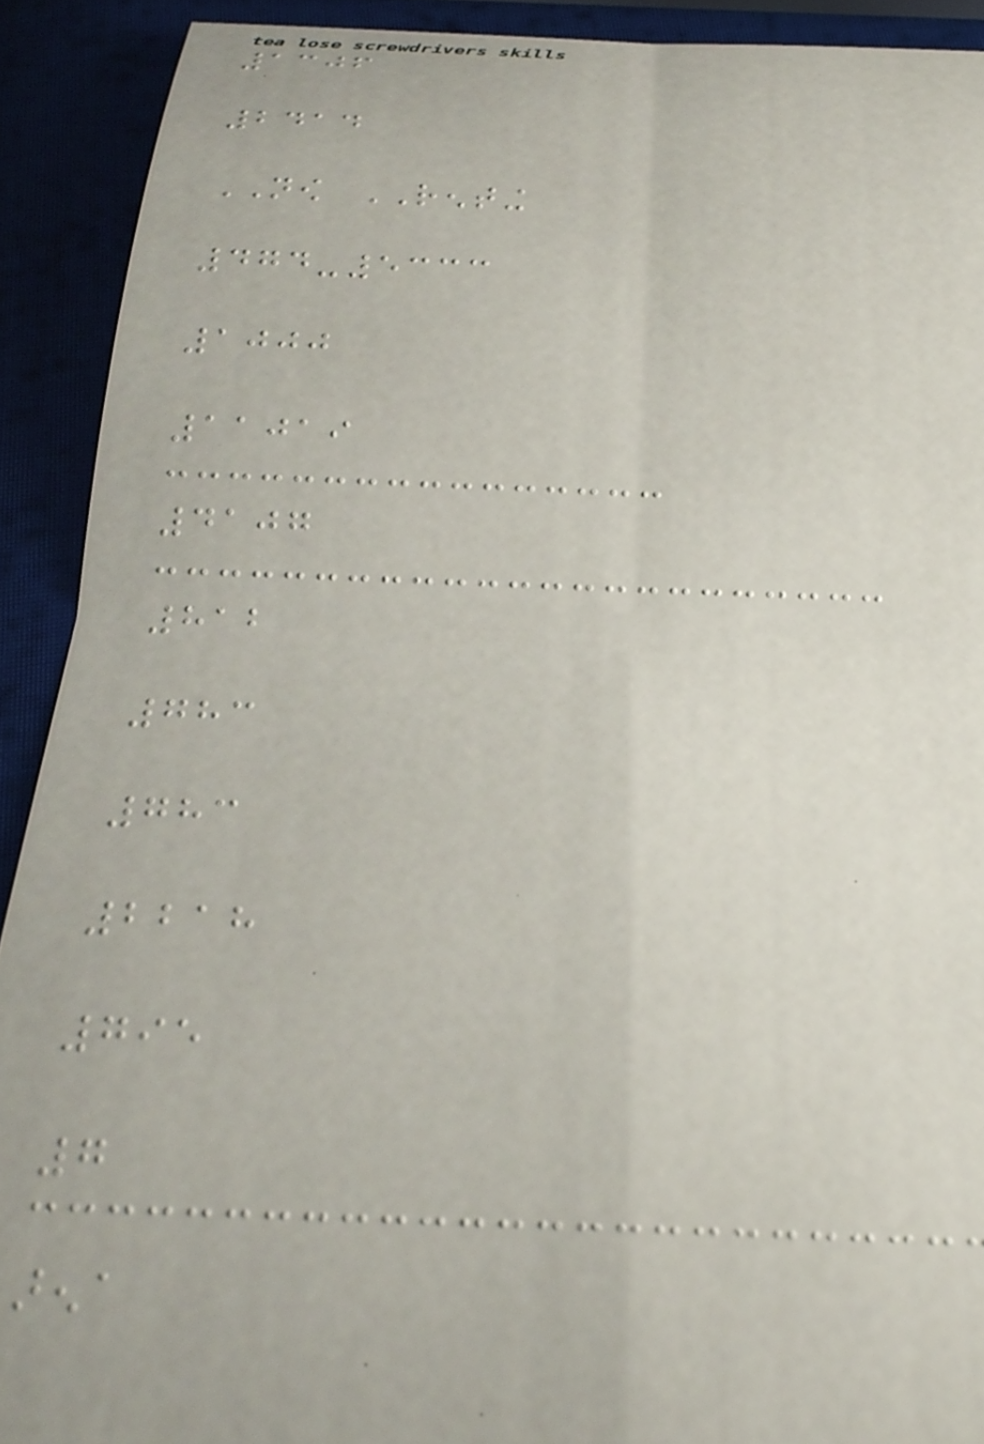1306
2414
NOW RENTING
474-5333
1000
11019
4107
812
783
783
2218
795
7
arena
